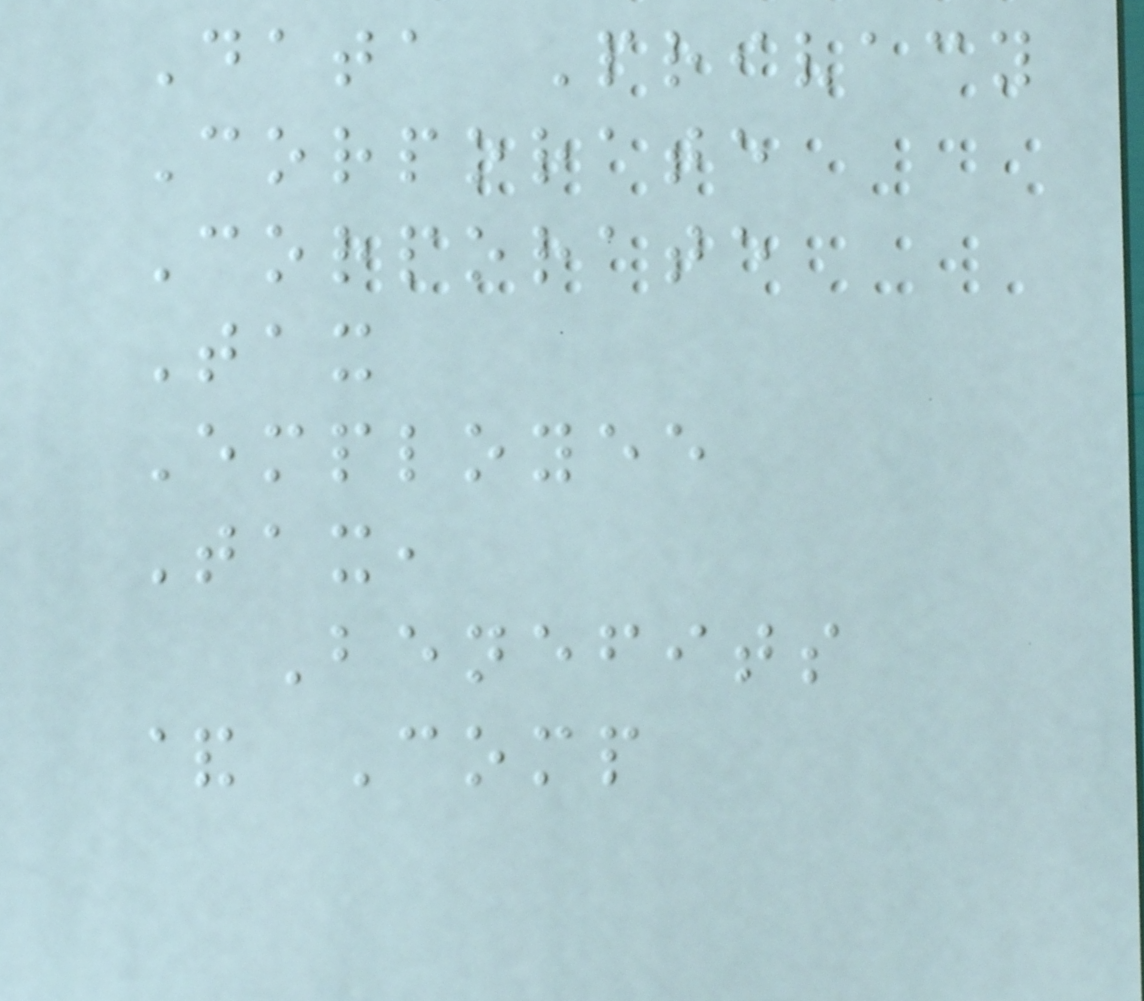Data Privacy
Corporate
Corporate
Tax
Employee
Tax,
Benefits
& Comp
